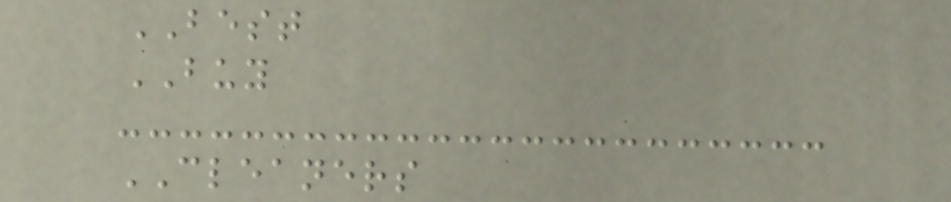BEST
BUY
CLEANERS
